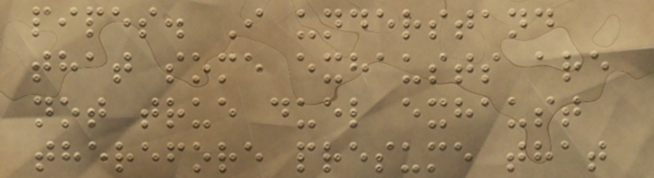pipes. I understand
that some exhausts are
not true duel exhaust
therefore presume that
